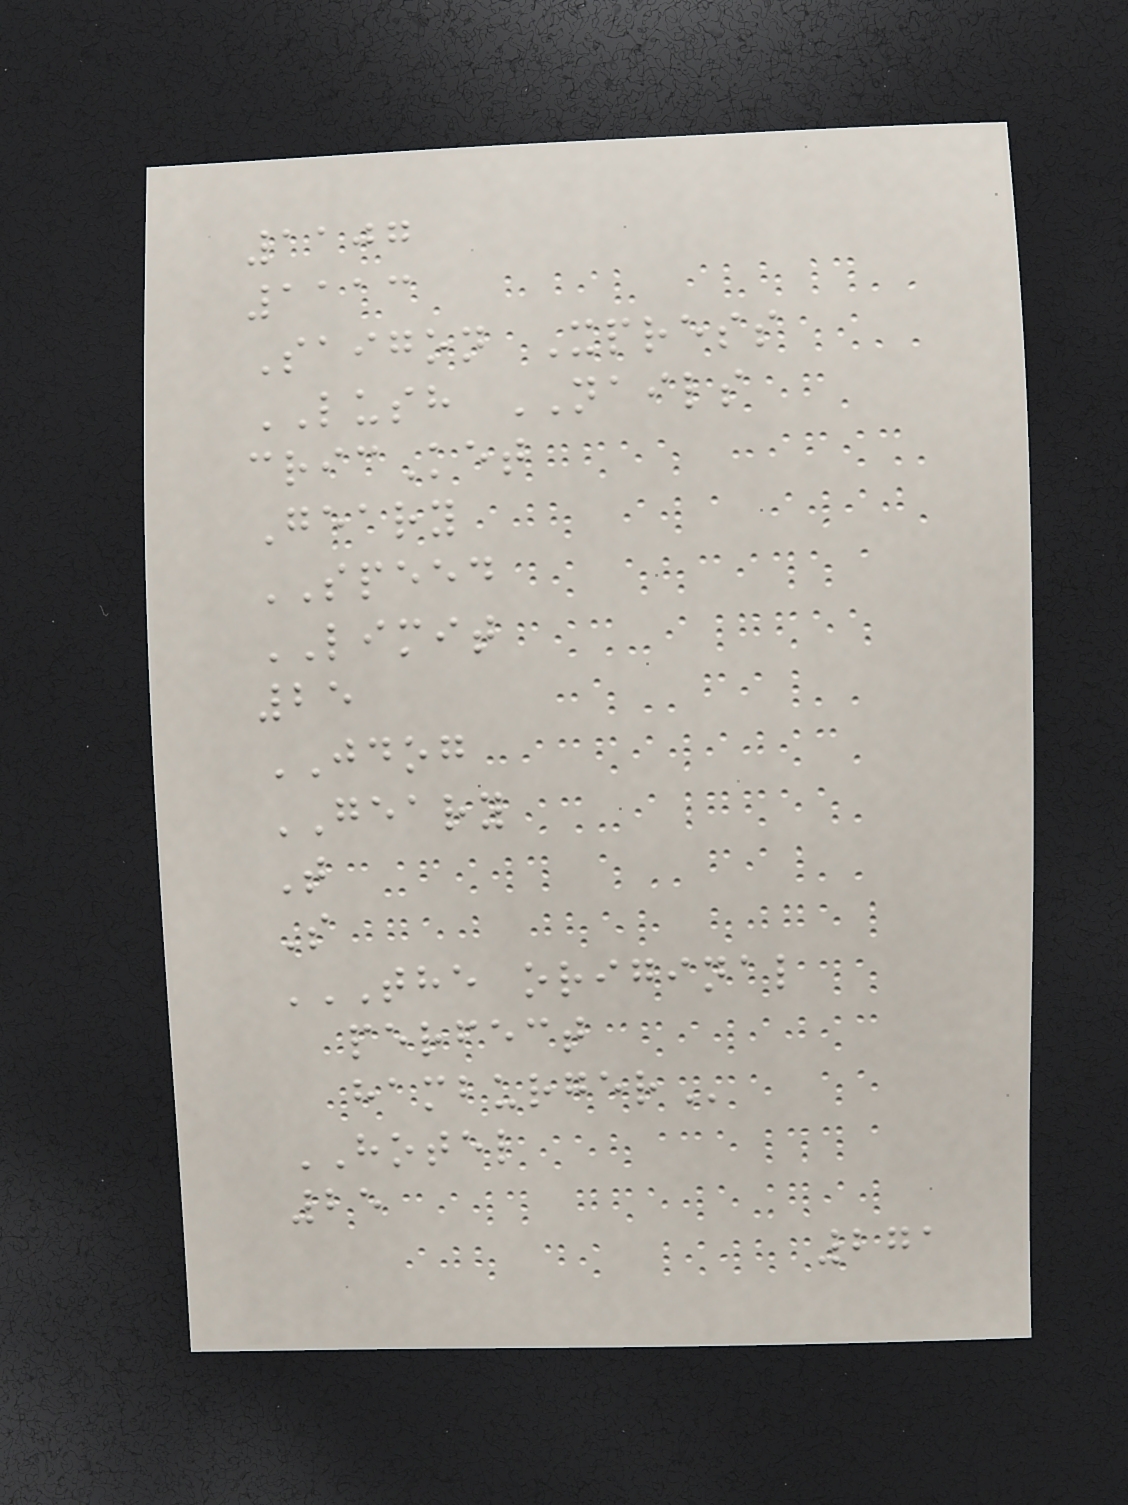1107
1113
Saigon Xpress
LUSH NAILS
cricKet
Geary
SPEED
LIMIT
25
JDOG
GEARY
T
S
THE ORIGINAL
PERFECT
HAMBURGER
HOTEL
25
271
